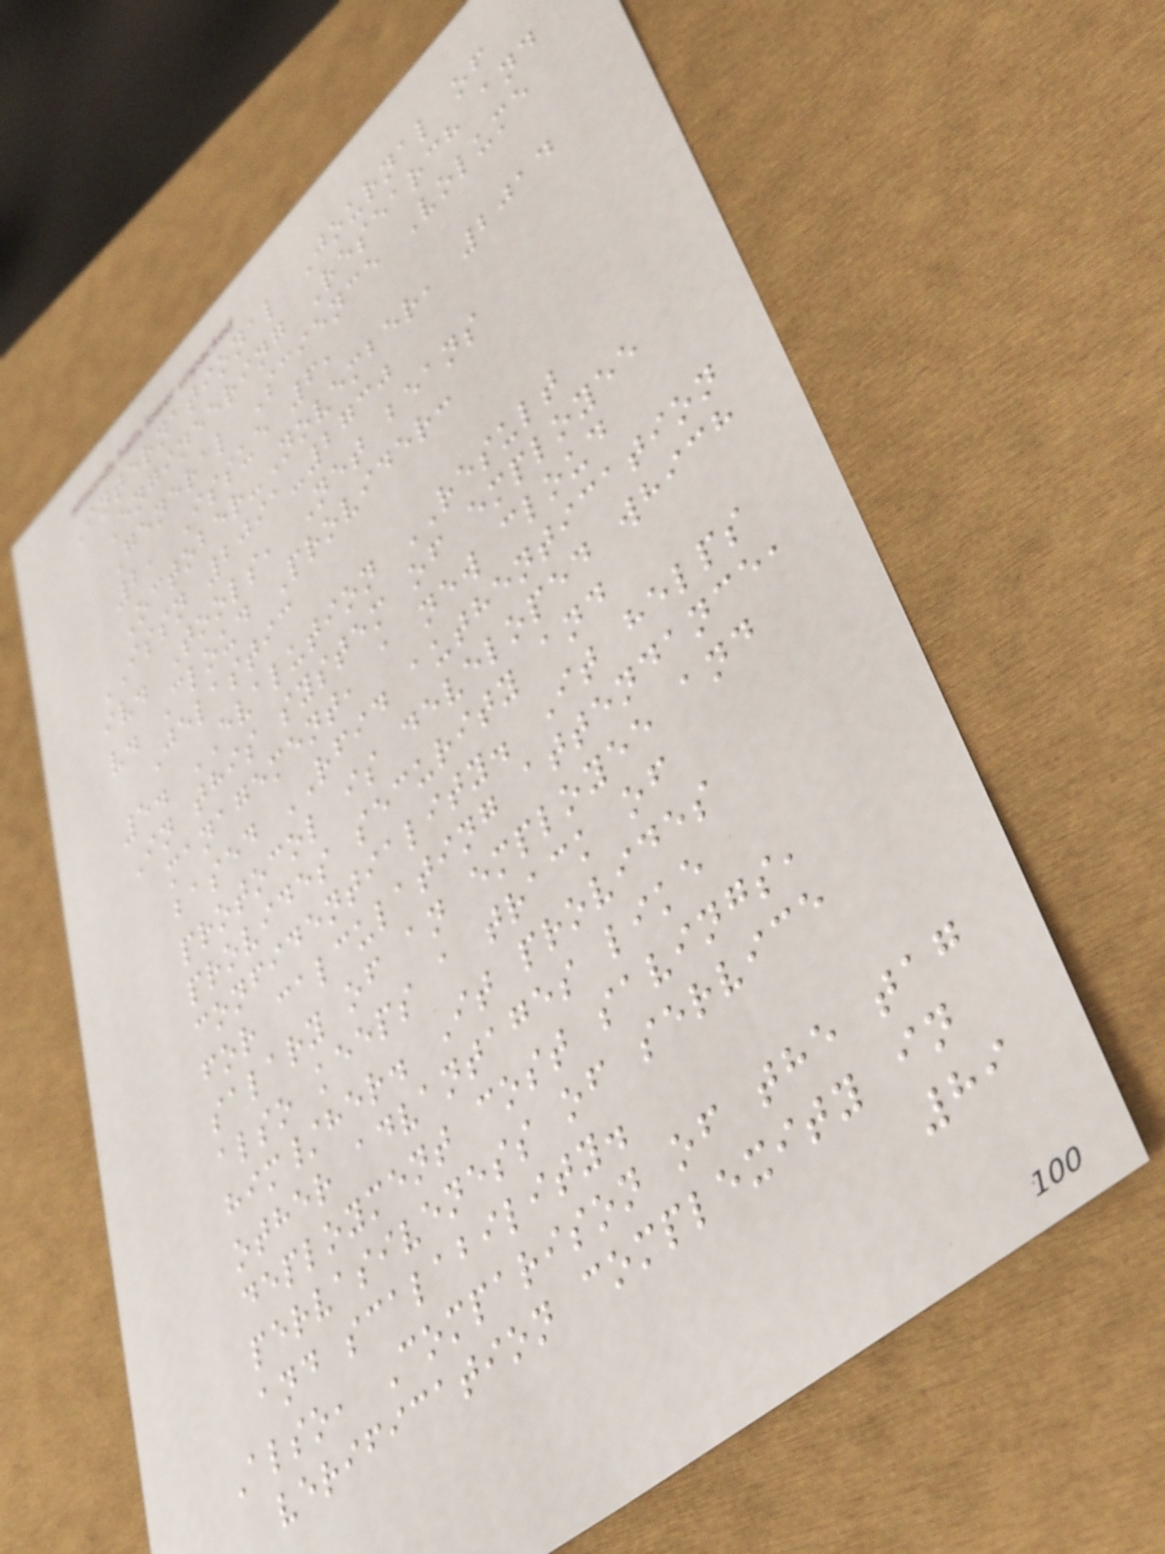International Journal of
Engineering Research and
General Science Volume
2, Issue 6,
October-November, 2014
ISSN 2091-2730
iv. Tools, Net beans
v. Cloud Provider:
Jelastic
5. EVALUTION RESULT
In this system of employee
management, a new cloud
based RFID authentication
protocol is developed which
provides security and
confidentiality. It helps
for calculating attendance,
salary of an employee and
also keeps a track of
him/her. It provides
other advantages like
deployment cost savings,
pervasiveness of service
and scalability.
Also, Comparison of the tag
verification complexity in
89
